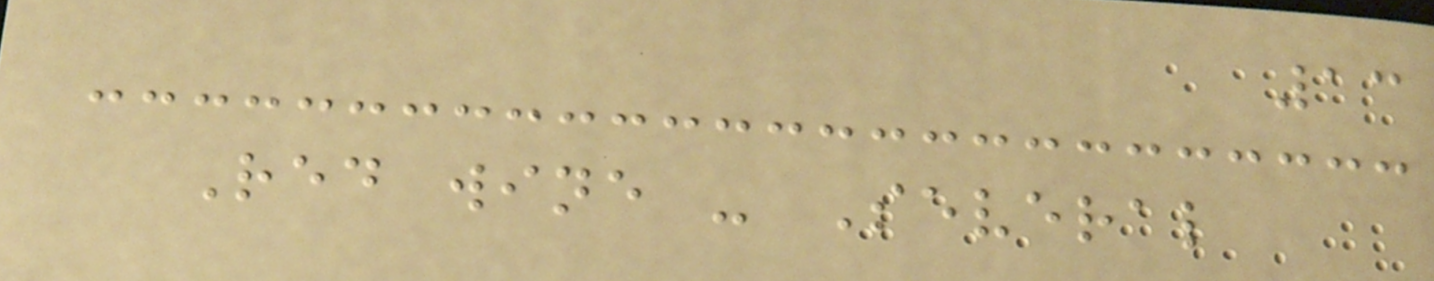13
Red wine - Several
